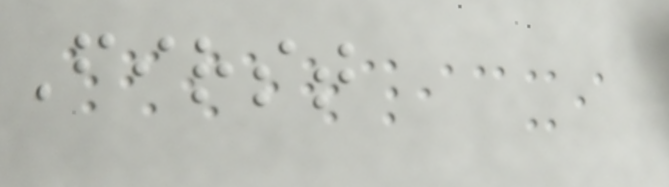First
